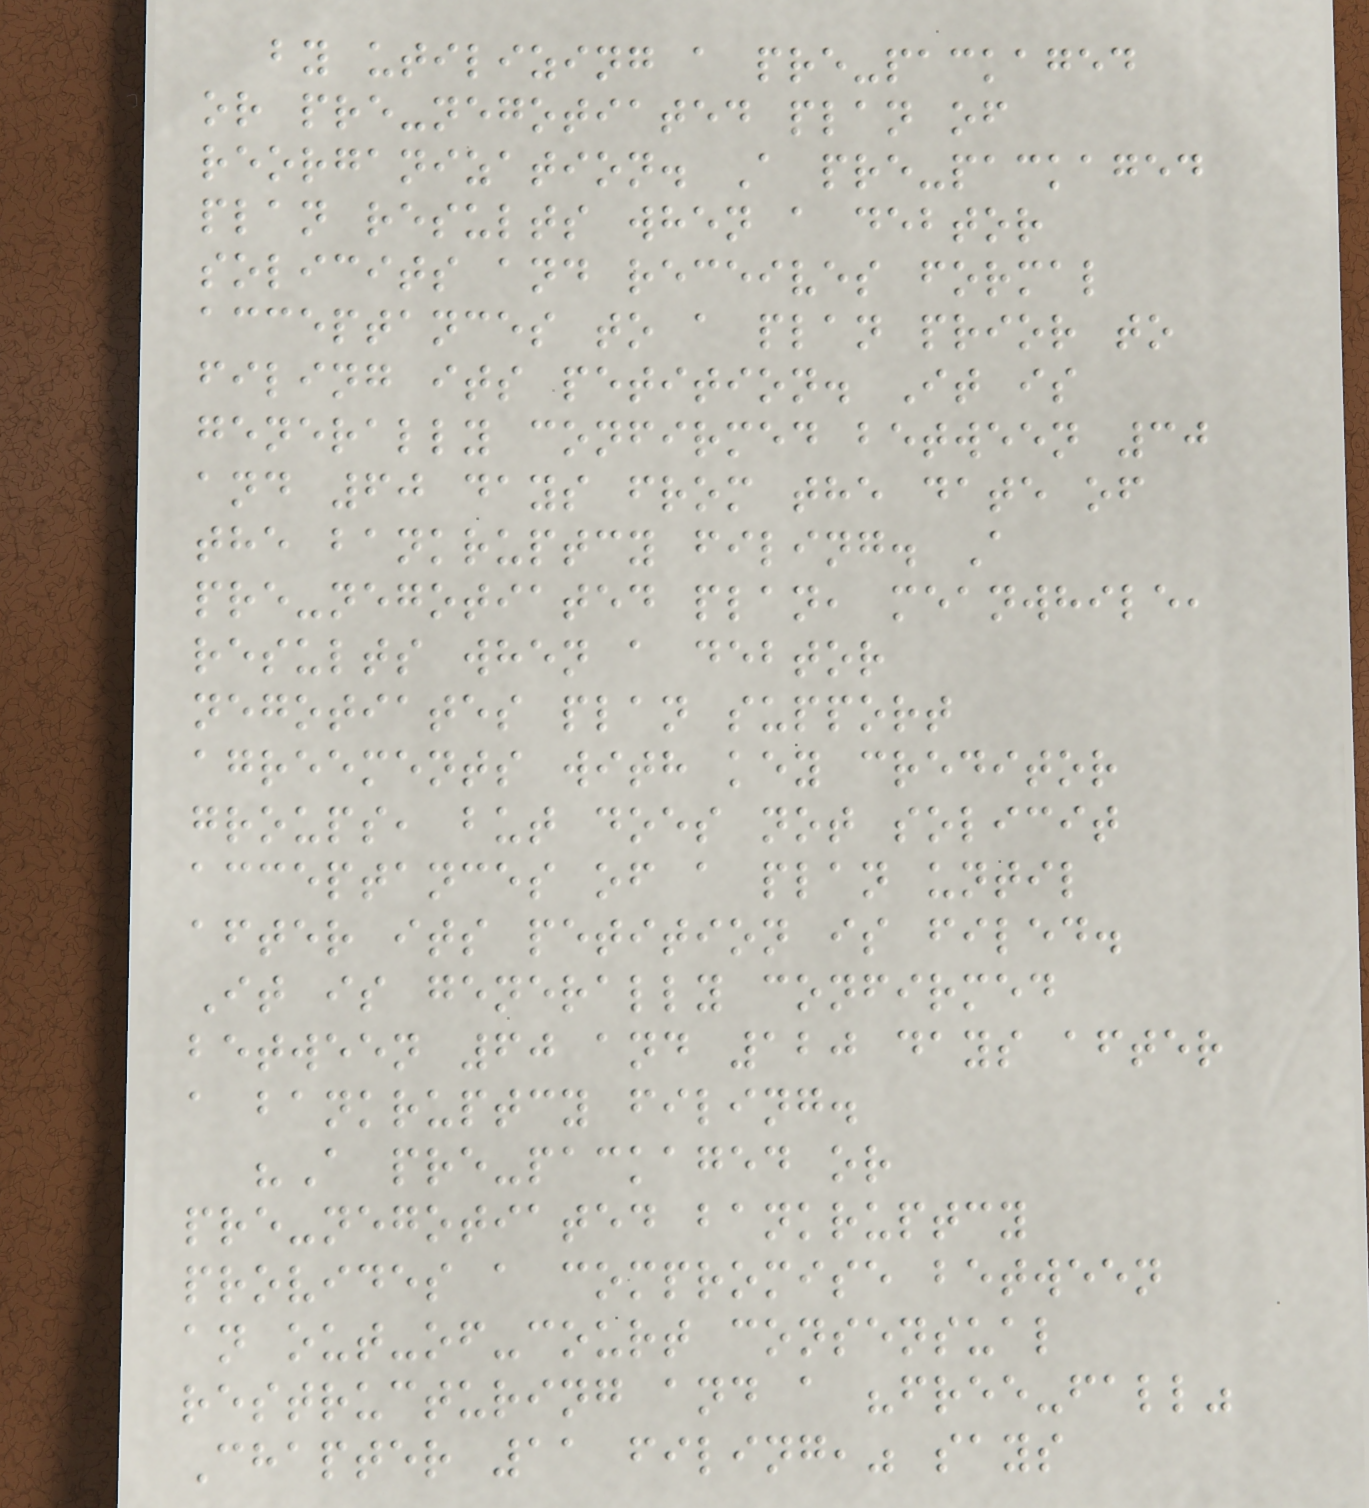by utilizing a pre-packaged
or pre-negotiated plan of
reorganization. A pre-packaged
plan results when a debtor
solicits and receives formal
acceptances to a plan prior to
filing its petition. It is
generally confirmed between 30
and 60 days from the date of
the bankruptcy filing. A
pre-negotiated plan, meanwhile,
results when a debtor
negotiates plan support
agreements with key creditor
groups, but does not solicit
acceptances of a plan until
after its petition is filed.
It is generally confirmed
between 60 and 120 days after
a bankruptcy filing.
"A pre-packaged or
pre-negotiated bankruptcy
provides a compromise between
an out-of-court consensual
restructuring and a "free-fall"
Chapter 11 filing," says
